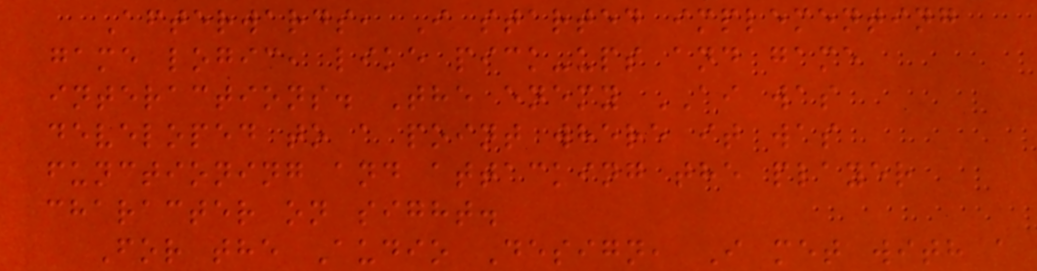Afterwards, I started implementing
game logic, like pick-ups and game
interactions. The enemy AI was
developed to a point where it was
functioning and attacking the player
character on sight.
For the Audio Design, I met with a
